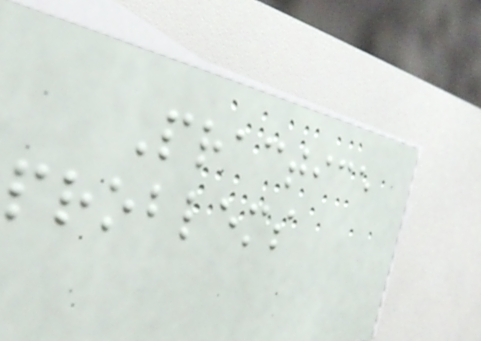Practice
problems
